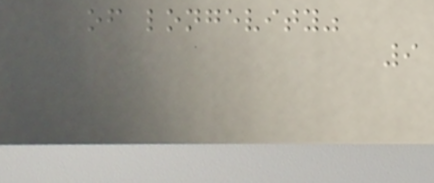of longevity"
9
